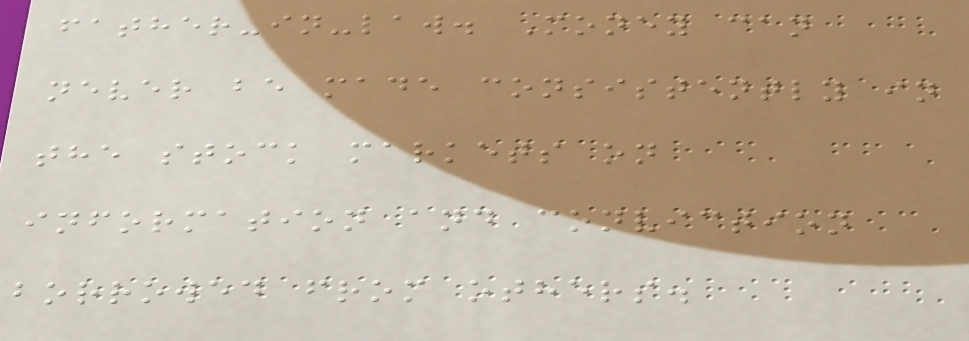father-in-law. Money can
never be made consistently in
the stock markets on
information and conviction
borrowed from others.
